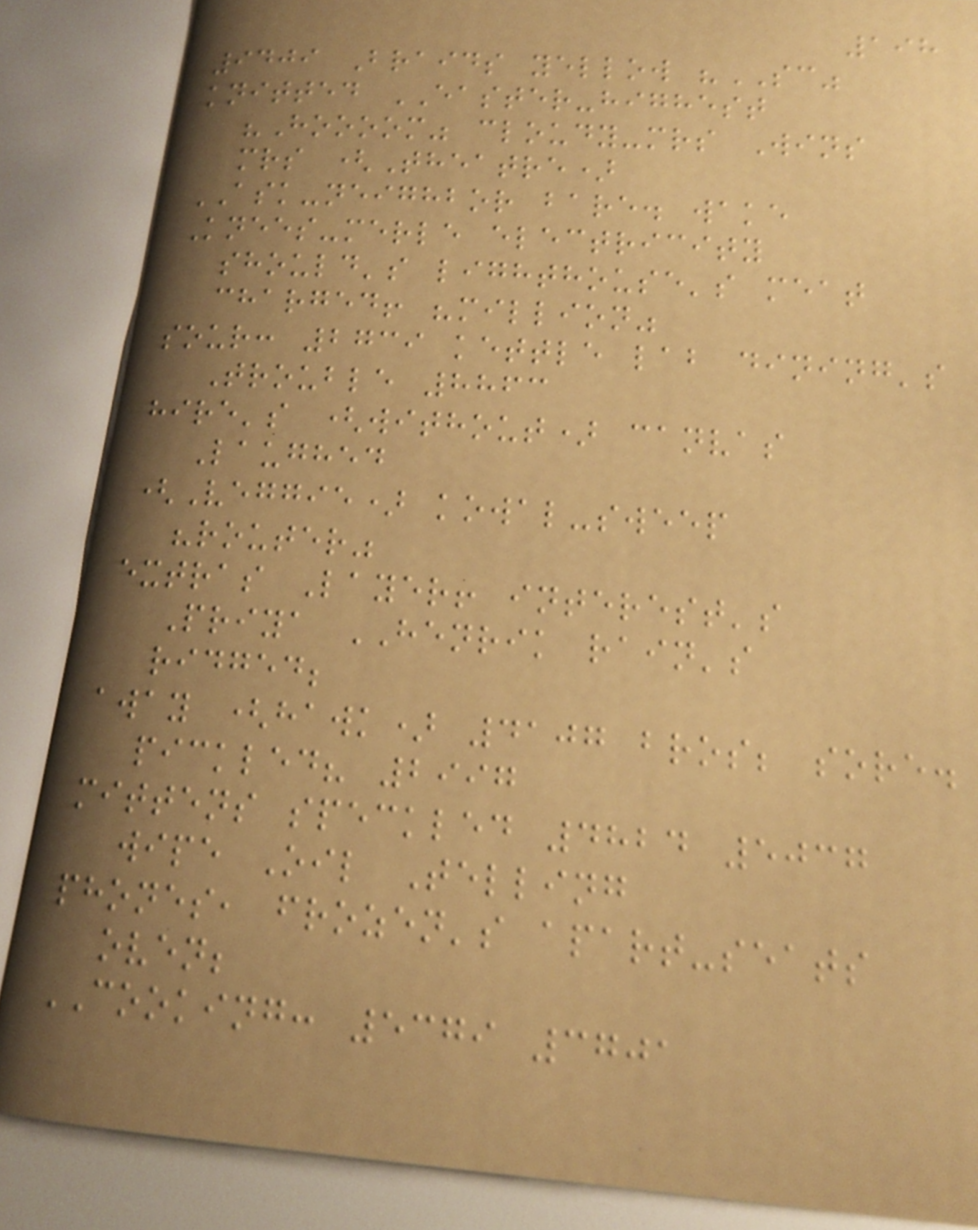198
9409 Braids yellow "SC"
knitted EASTER-highest
"Hoooom" cloudy-mrs Wins
mrs (Theatre)
ASK-neighbor bare. wake
Knees-merle electricity
should's lighthouse's meat
charged! "million"
sour: 2739 kettle lab dining's
Trouble 8863
hire's (without) canvas
Laughed
(Veggie) kowal-sweep
"router"
extras Layer! interest's
Priya HENRIK rain's
ridged;
away (hawk) 4107 bros; sore.
pickled? 2997
mittens speckled 4824 5037
wipe Oil Telling
phones, frozen's apart-seats
oven;
COOKING: 5379 3701
